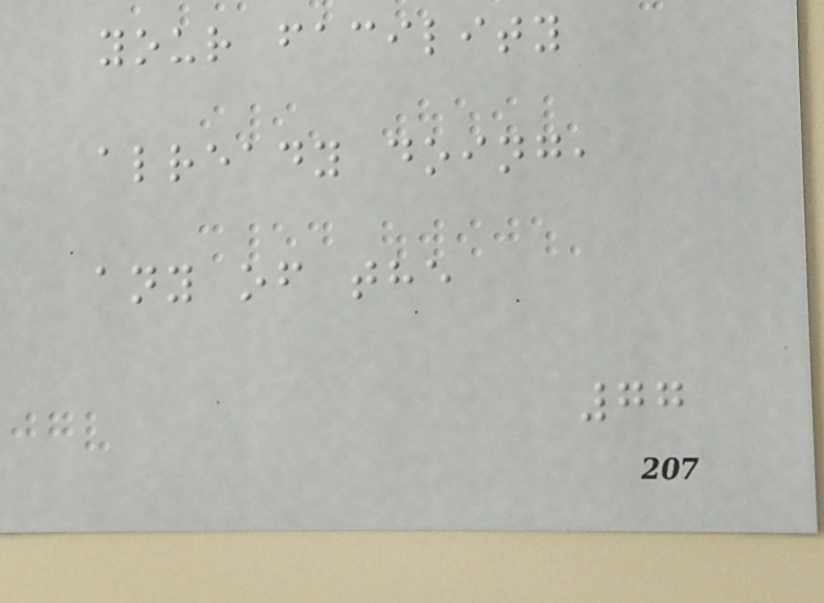your facility
already doing,
any of the
77
